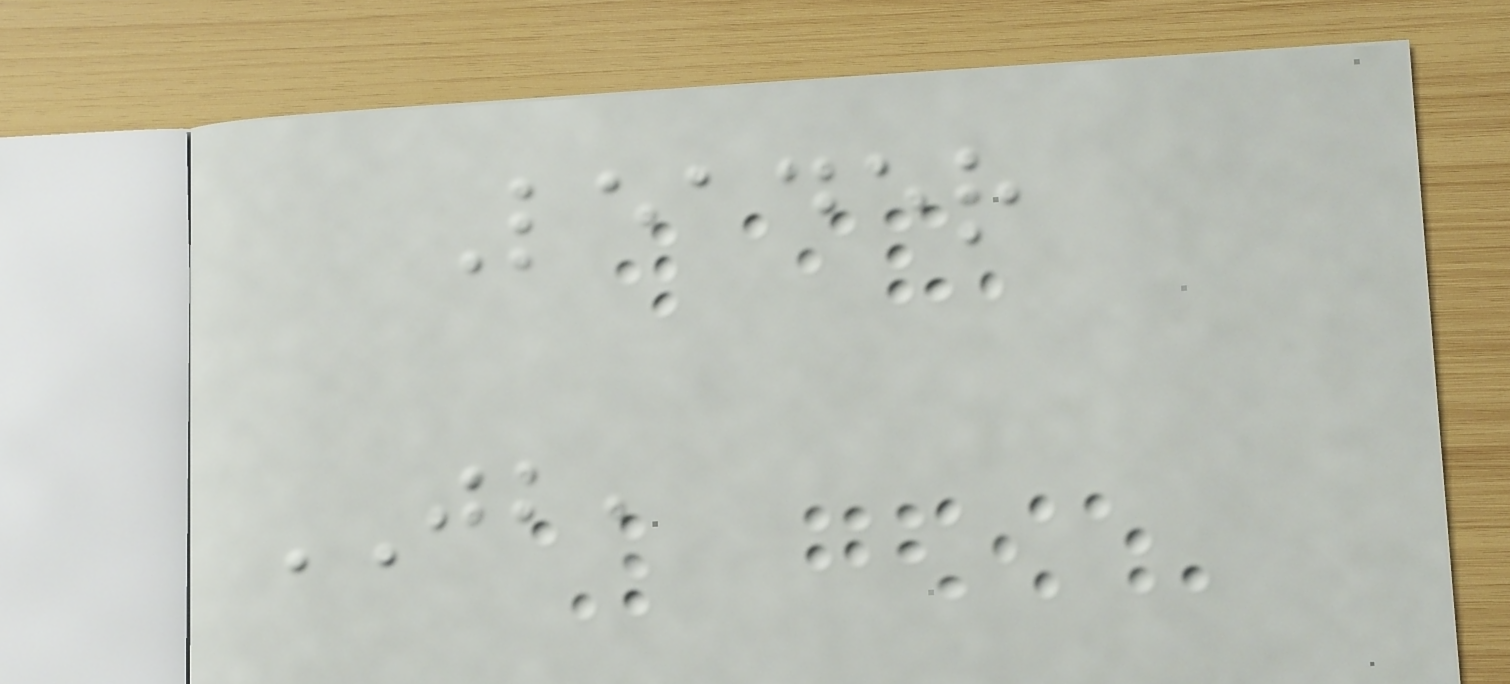Leader
JB,
